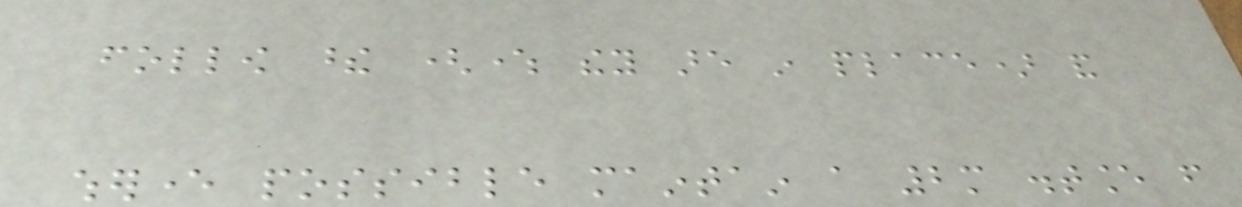follow these (where they are in place) and
wherever possible maintain a 2m distance from
